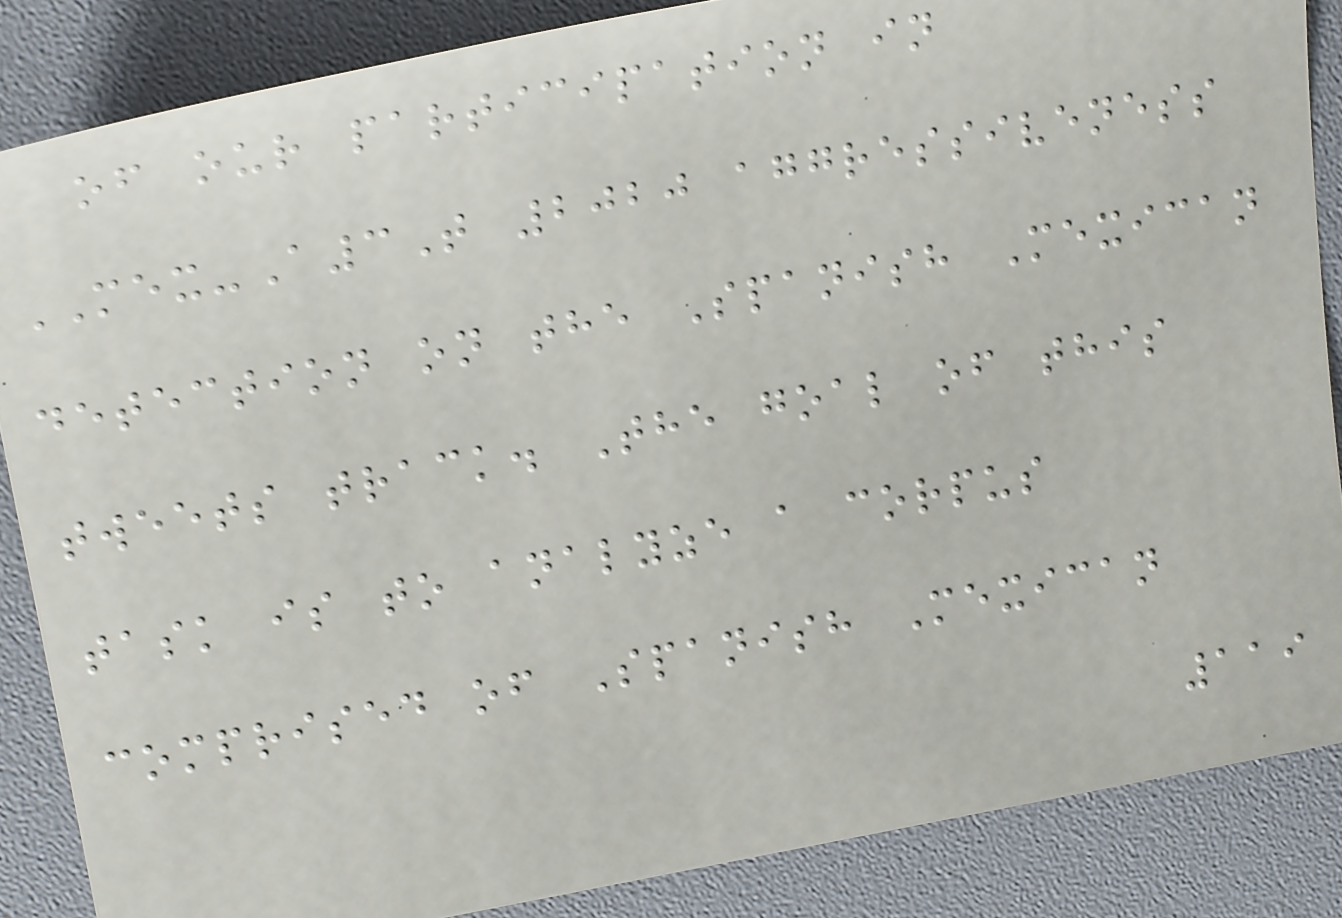of our participation in
MEX-A3T 2020 aggressiveness
detection on the Spanish Mexican
tweets track. The goal of this
task is to analyze a corpus
comprised of Spanish Mexican
119
